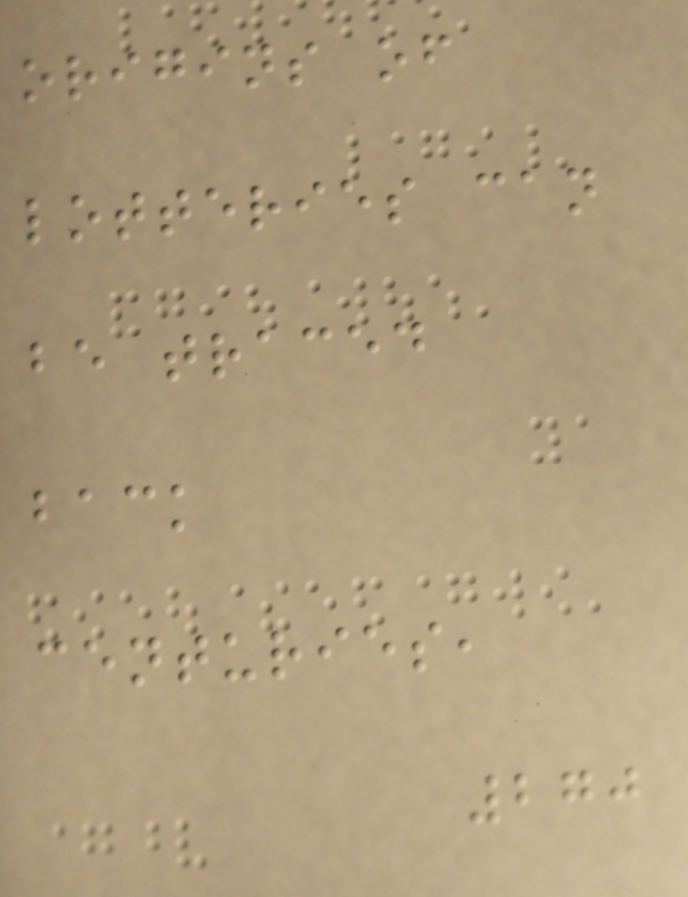origins of
lotteries can
be traced
back
centuries,
270
